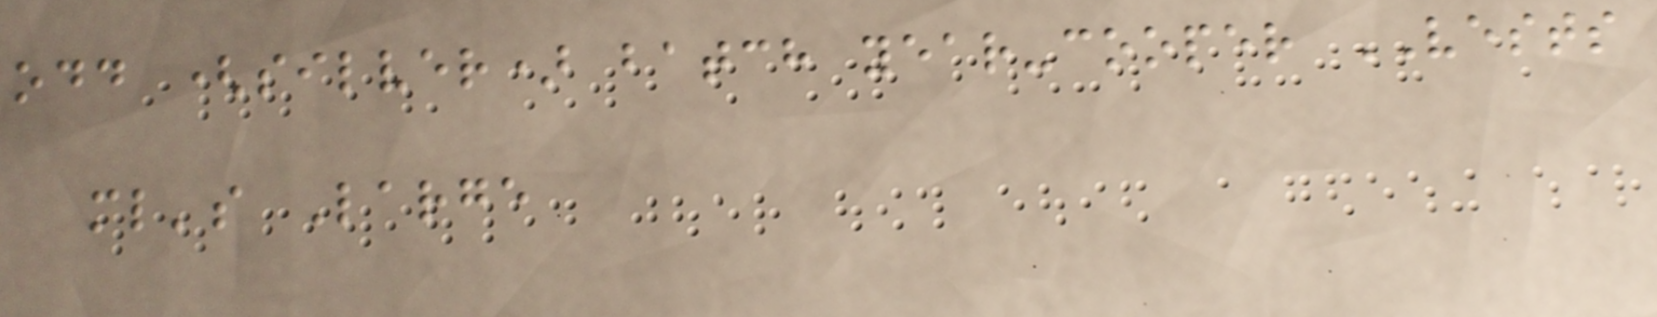odd (silver) batch year-cooper VESTS
ml's Large
